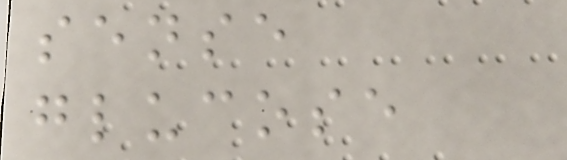sense
glucose
